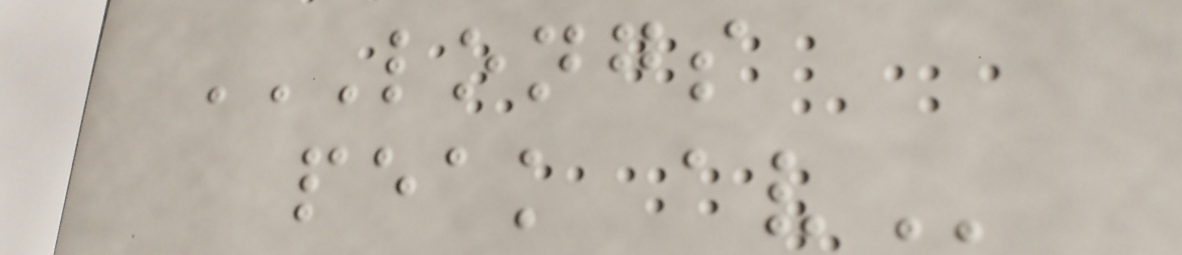LONGS
PEAK AV
